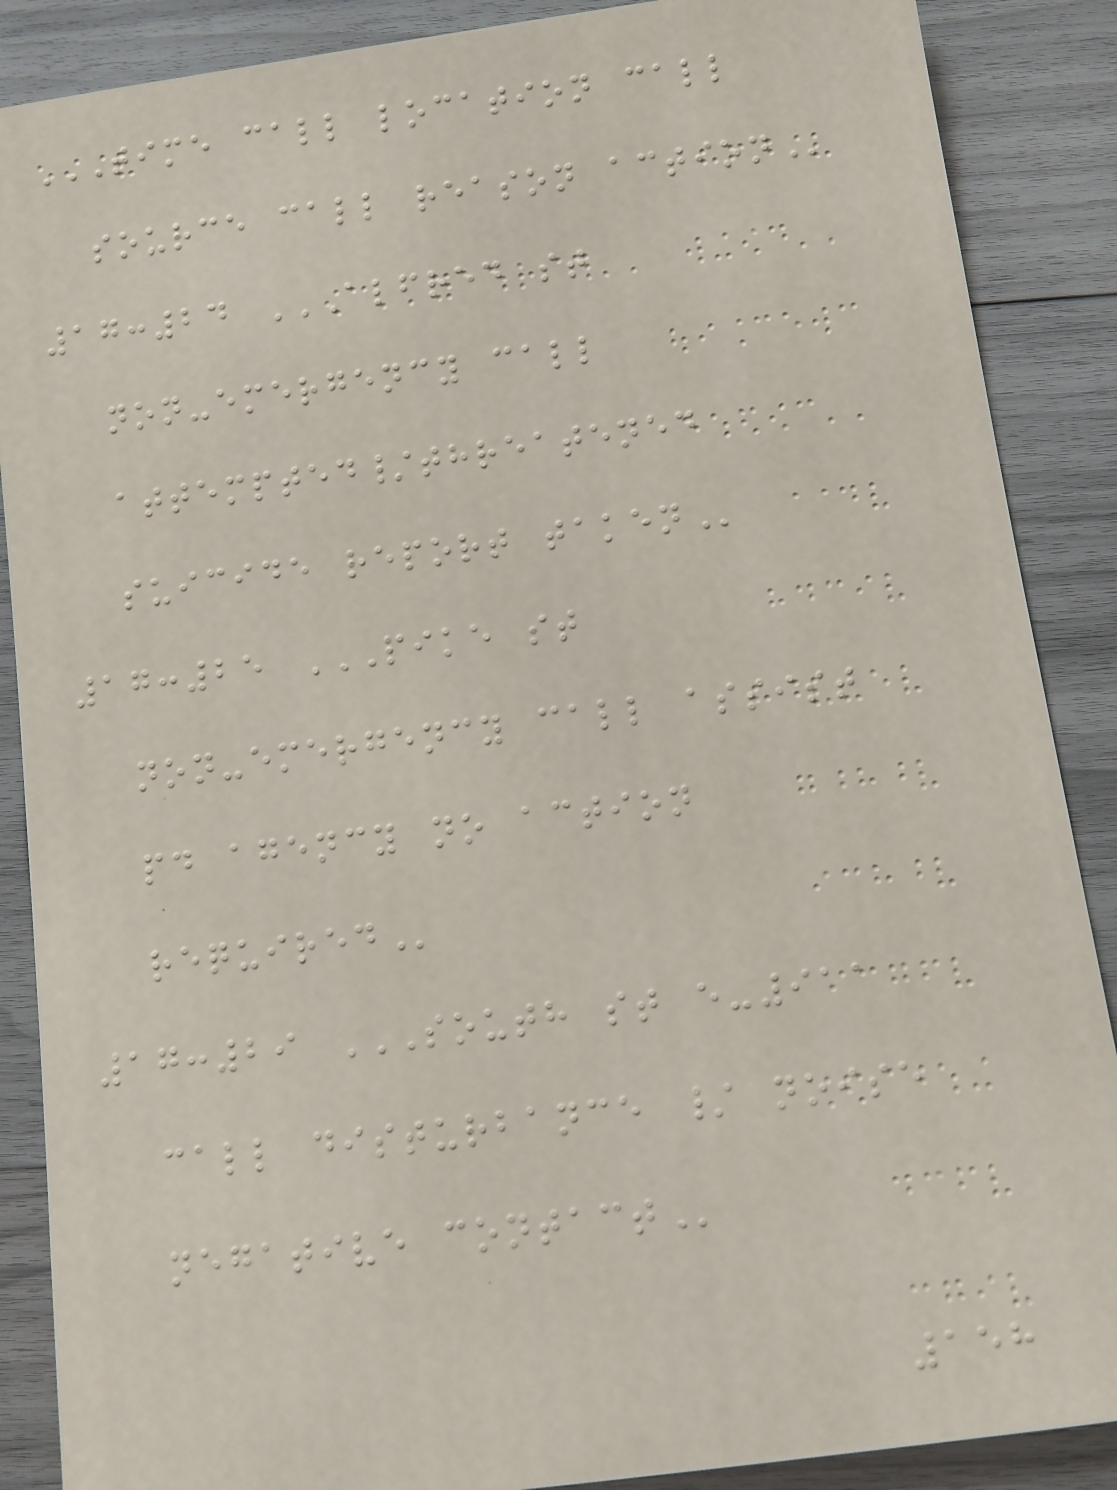TIME CALL LOCATION CALL
SOURCE CALL REASON ACTION
17:24 ALFRED ST
NON-EMERGENCY CALL
ATTEMPTED/THREATENED
SUICIDE REPORT TAKEN
17:25 PIKE ST
NON-EMERGENCY CALL ASSIST
PD AGENCY NO ACTION
REQUIRED
17:29 SOUTH ST E-911
CALL DISTURBANCE / NOISE
NEGATIVE CONTACT
158
